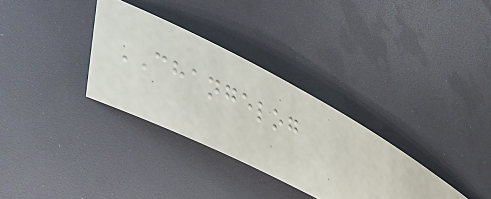CHANGELOG
